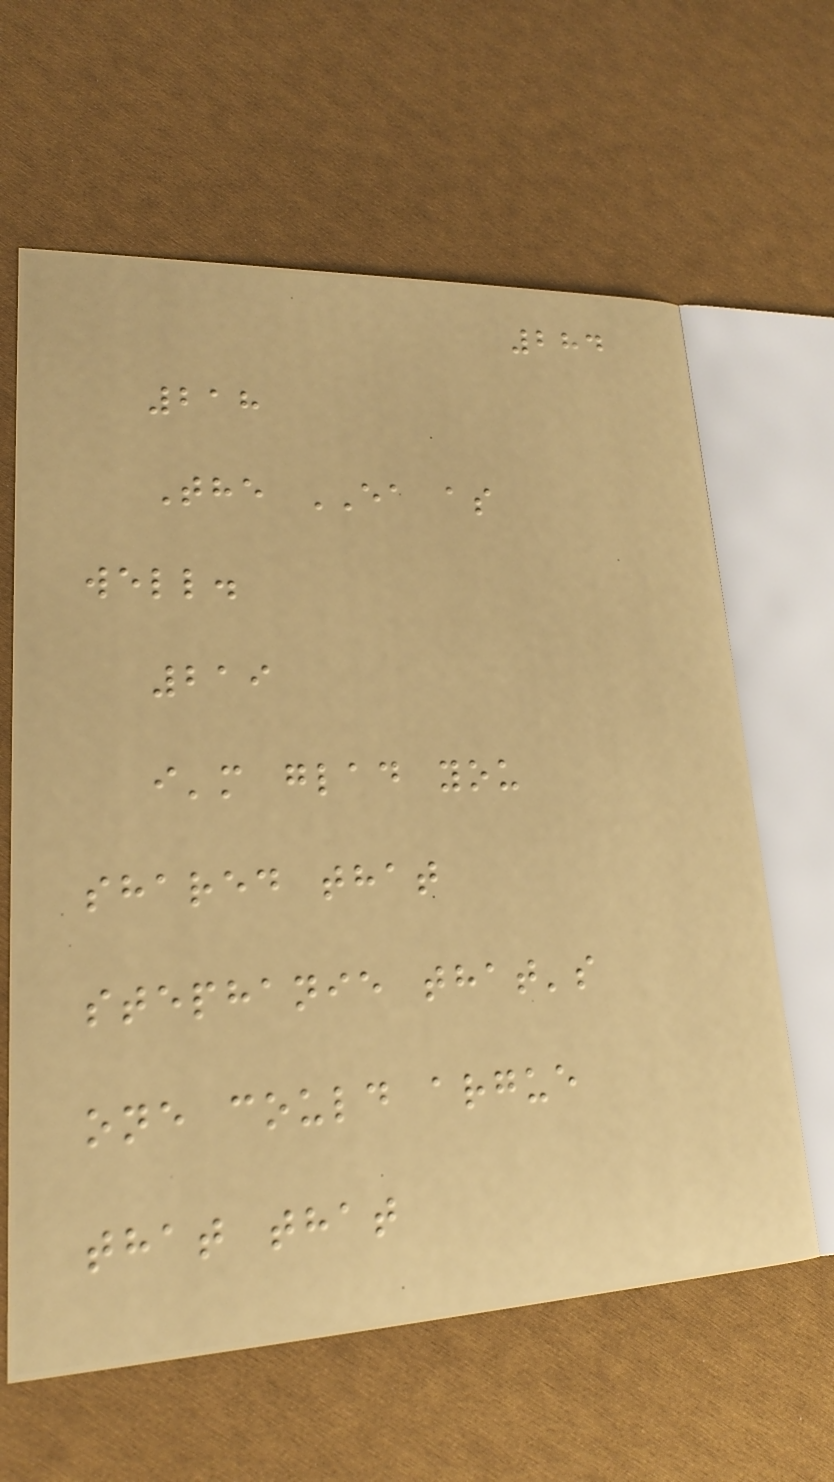284
218
The EA as
well.
219
i'm glad you
shared that
stephanie that's
one could argue
that that
